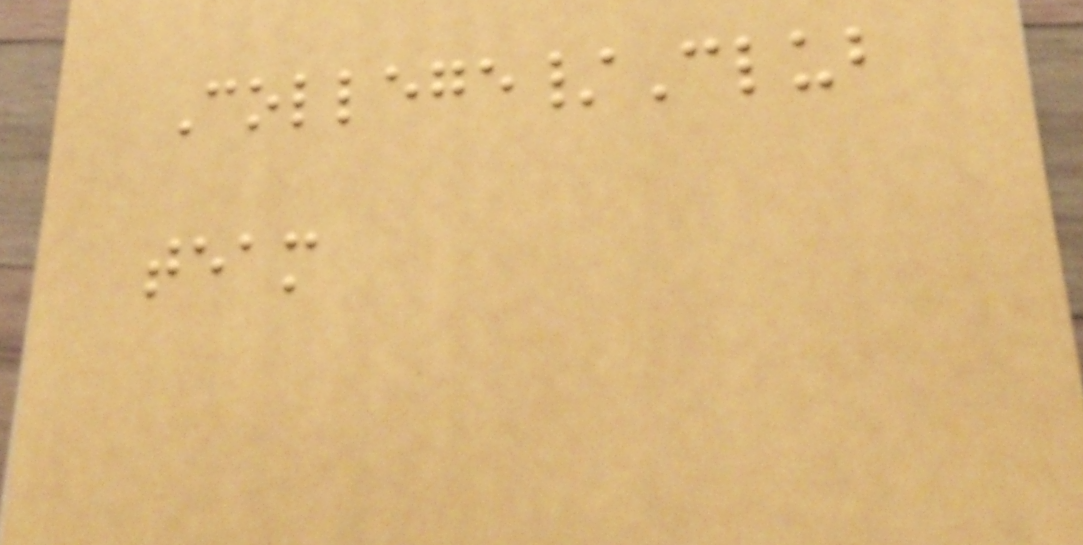College/Club
team
